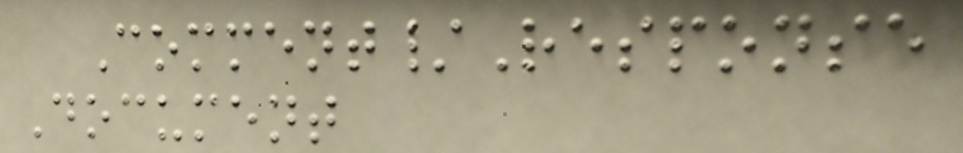Comment/Response
Document
